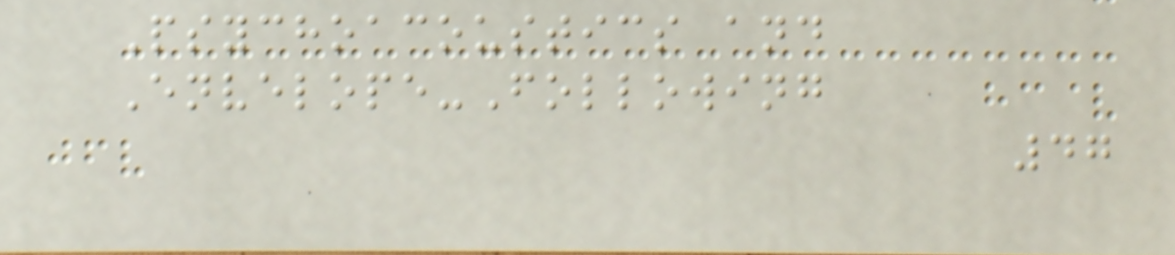Psychoacoustics and
Envelope-Following
47
